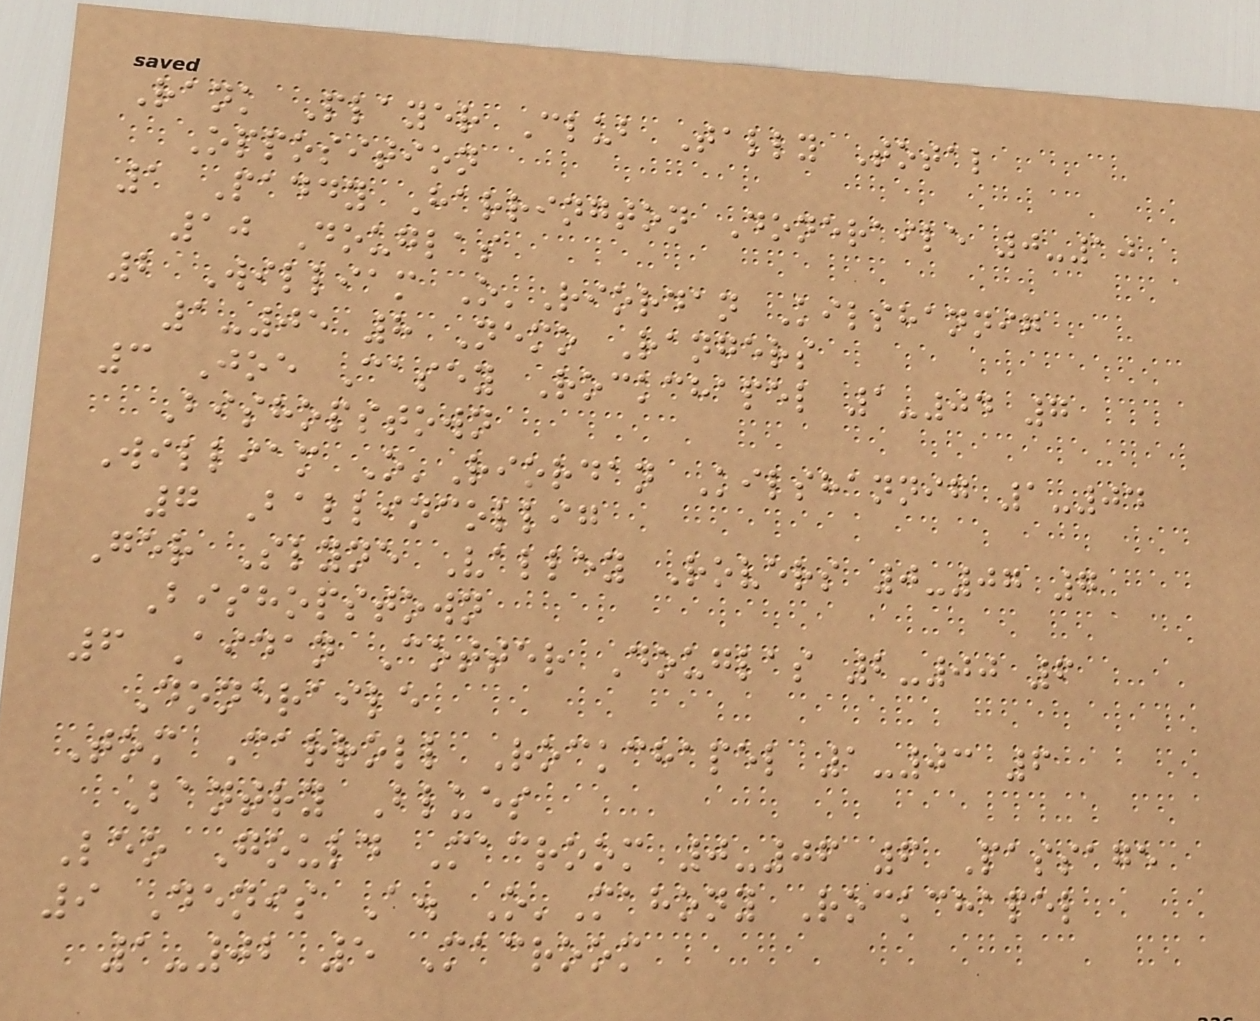Rank Player Club Tally Total
Opposition
1 Paddy Harrington Doneraile 0-10
10 Douglas
2 William O'Riordan Kilshannig
1-05 8 Nemo Rangers
3 Joe Casey Rockchapel 1-04 7
Bishopstown
William O'Riordan Kilshannig 1-04
7 Ballincollig
Ger Slyne Valley Rovers 0-07 7
Bishopstown
6 Aidan Cotter Douglas 2-00 6
Doneraile
Tom Carroll Rockchapel 1-03 6
Bantry Blues
Leo Gould Macroom 0-06 6 Passage
9 Denis A. O'Mahony Rockchapel
1-02 5 Macroom
